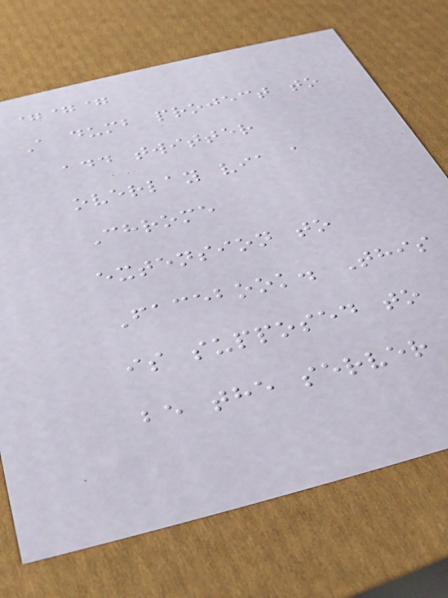===
A dumb project to
add twitter
overlay via a
Chrome
extension to
Facebook. This
is supposed to
be the server
